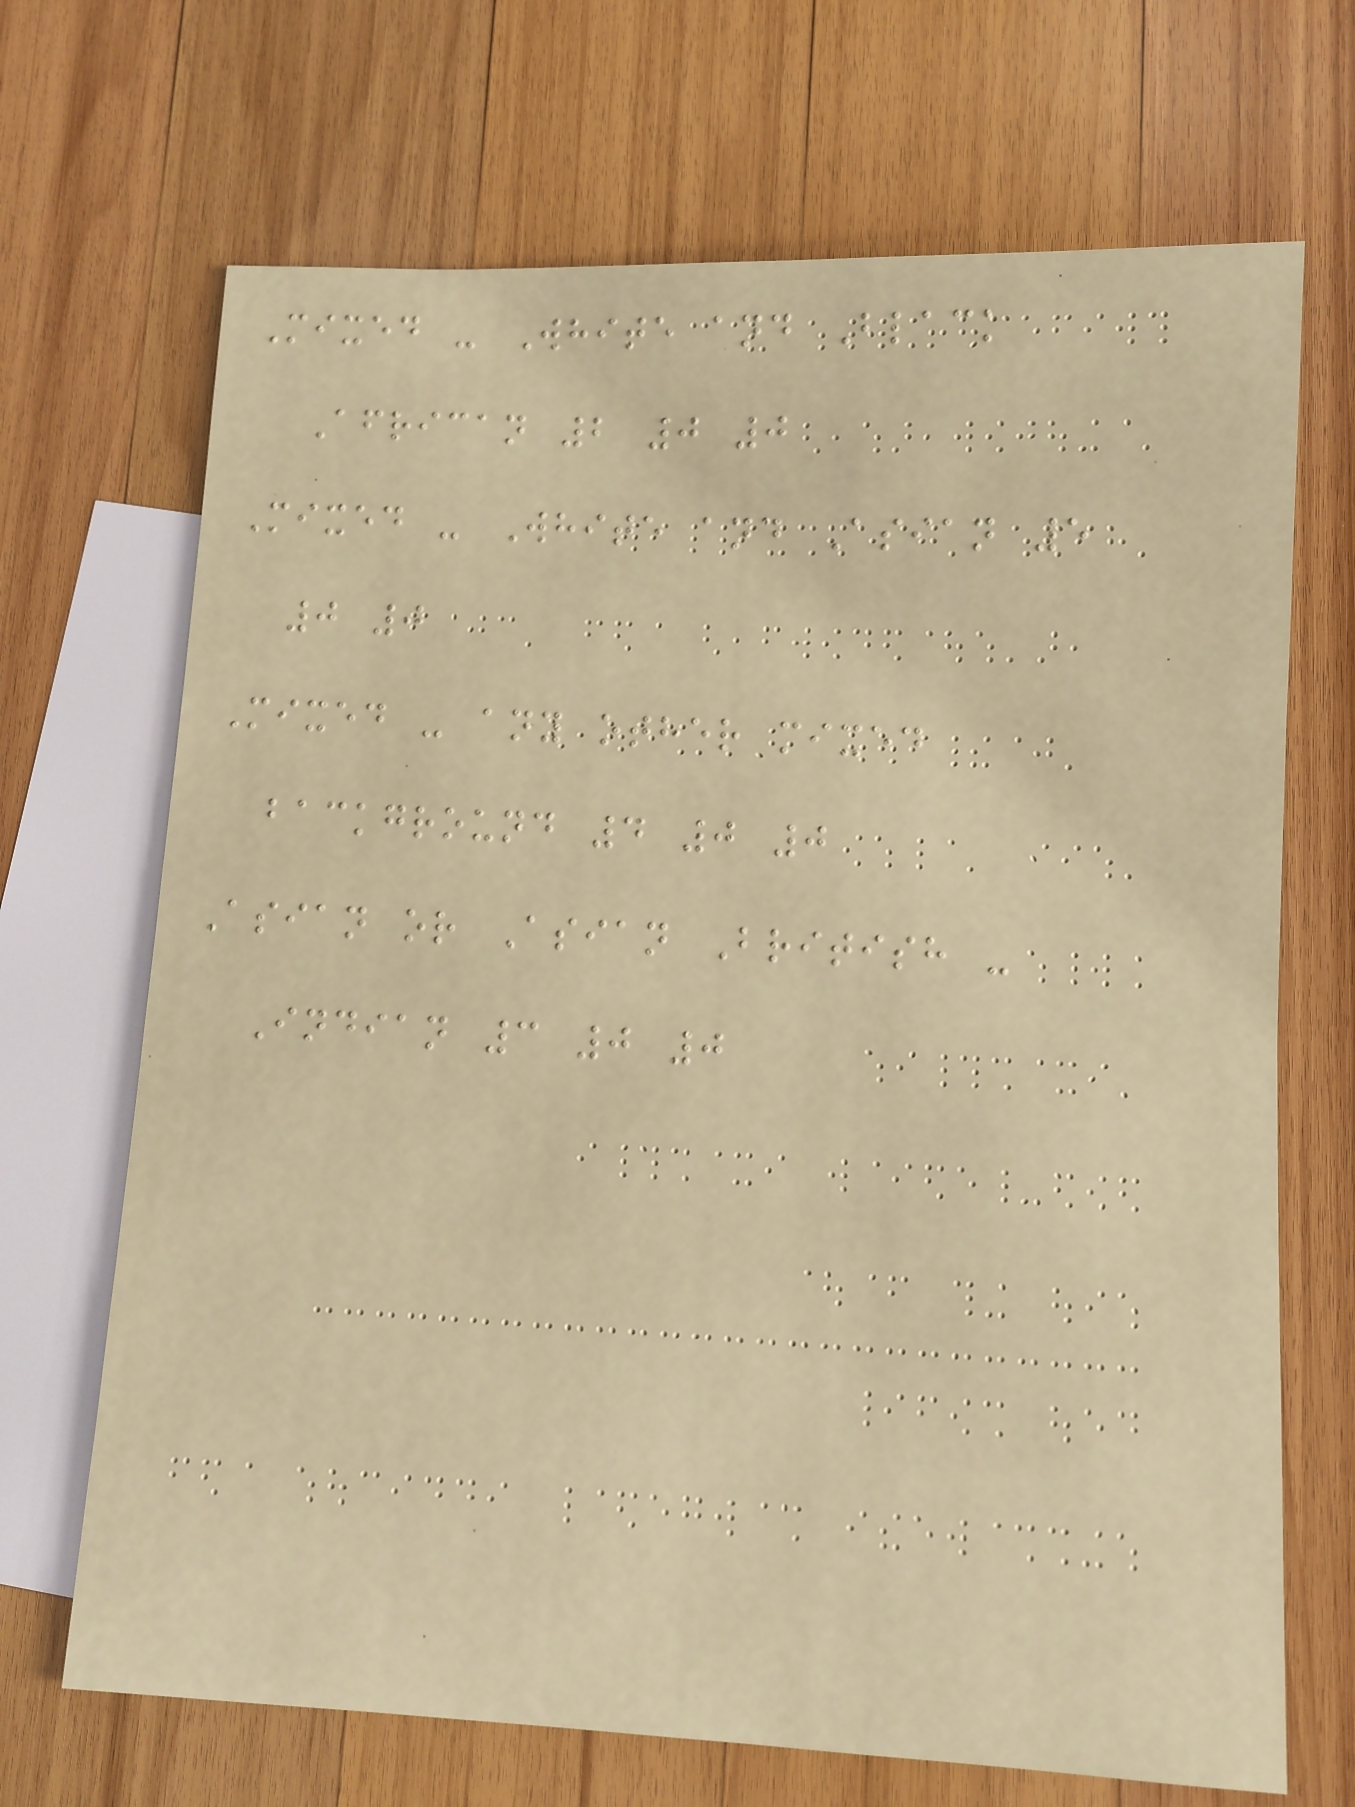Mixed - White and Black
African 2 0 0
Mixed - White and Asian 5
0 0
Mixed - any other mixed
background 4 0 0
Asian or Asian British -
Indian 3 0 0
